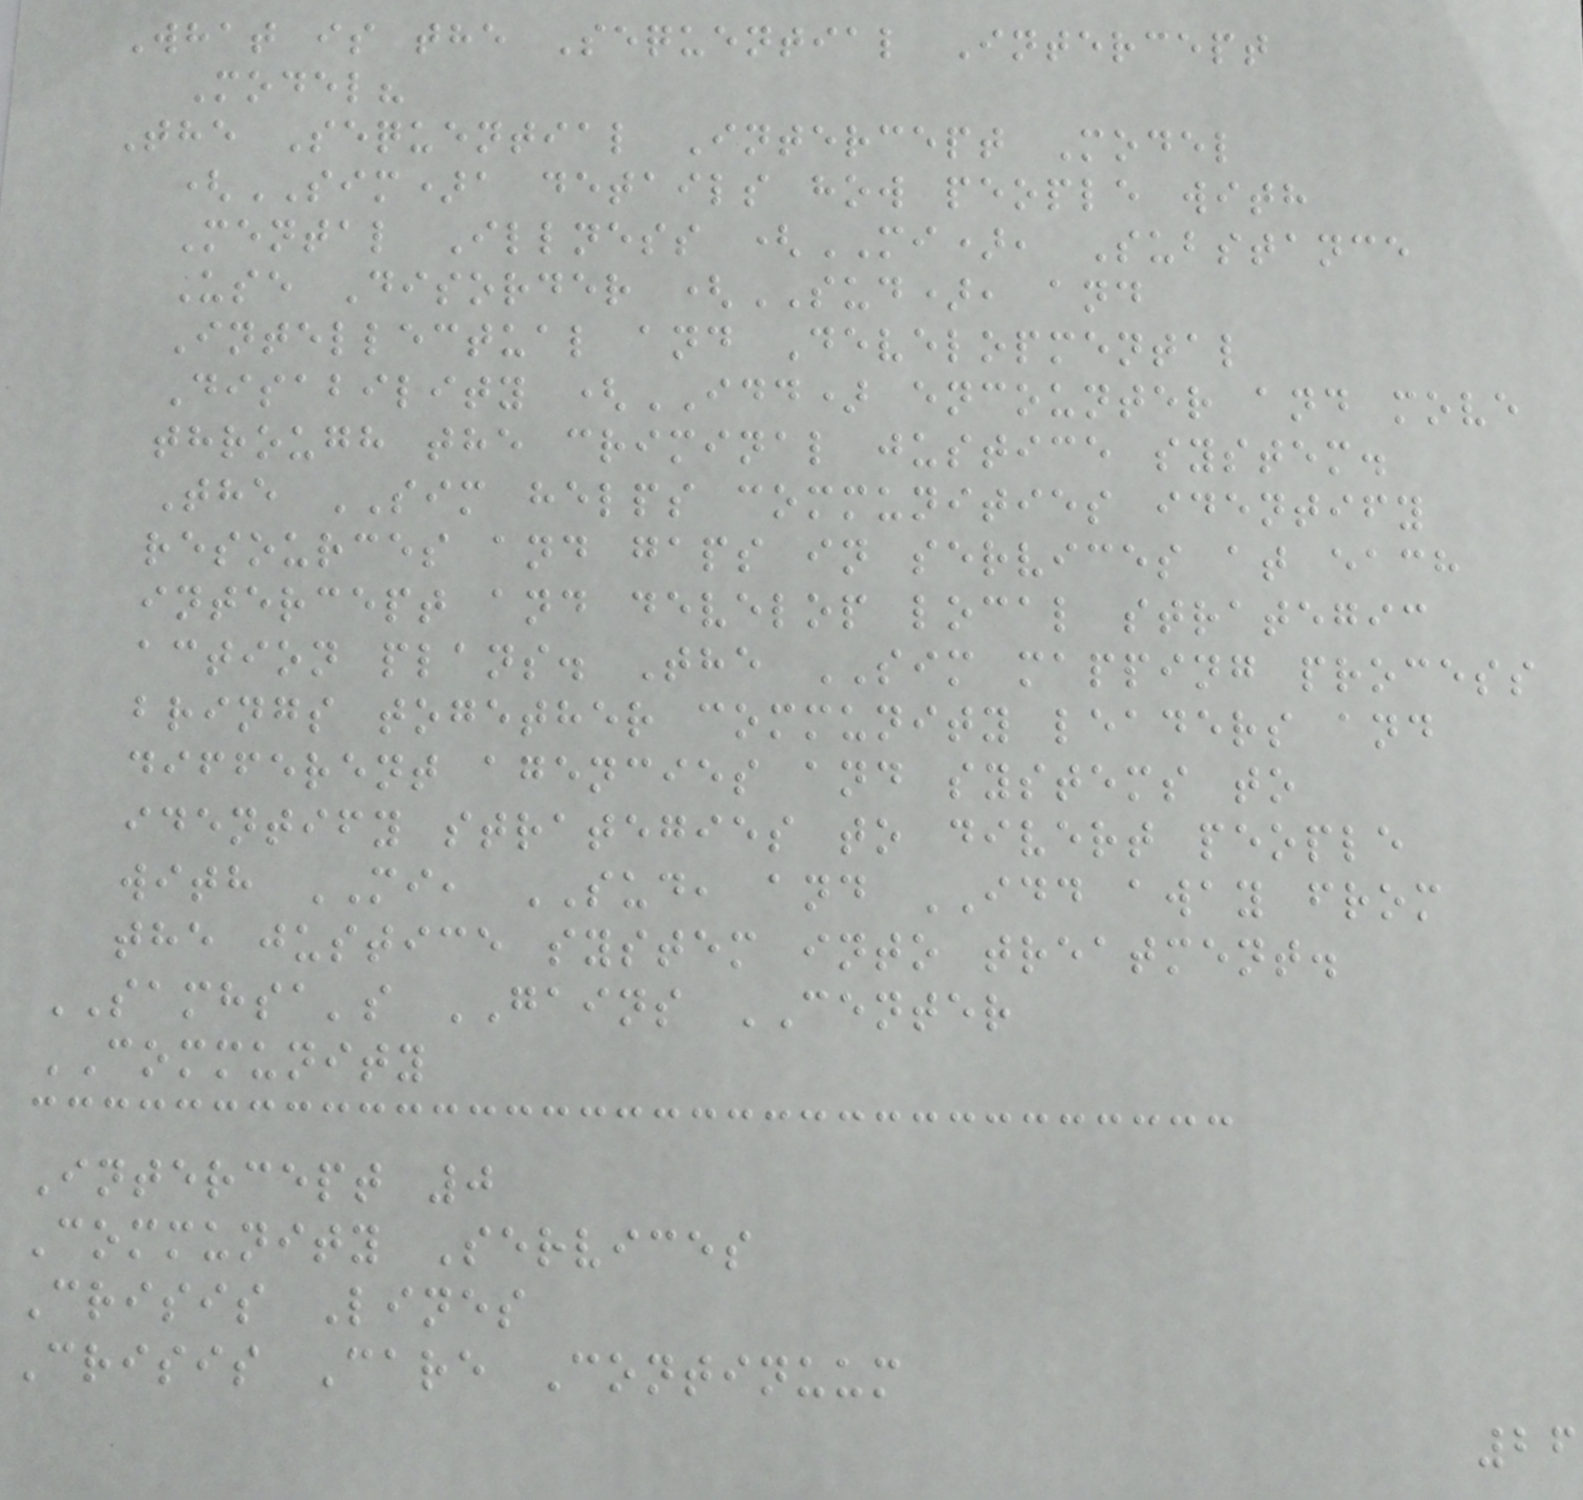What is the Sequential Intercept
Model?
The Sequential Intercept Model
(SIM)a details how people with
Mental Illness (MI), Substance
Use Disorder (SUD), and
Intellectual and Developmental
Disability (IDD) encounter and move
through the criminal justice system.
The SIM helps communities identify
resources and gaps in services at each
intercept and develop local strategic
action plans. The SIM mapping process
brings together community leaders and
different agencies and systems to
identify strategies to divert people
with MI, SUD, and IDD away from
the justice system into treatment.
SAMHSA's GAINS CENTER
COMMUNITY
Intercept 0
Community Services
Crisis Lines
Crisis Care Continuum
26
